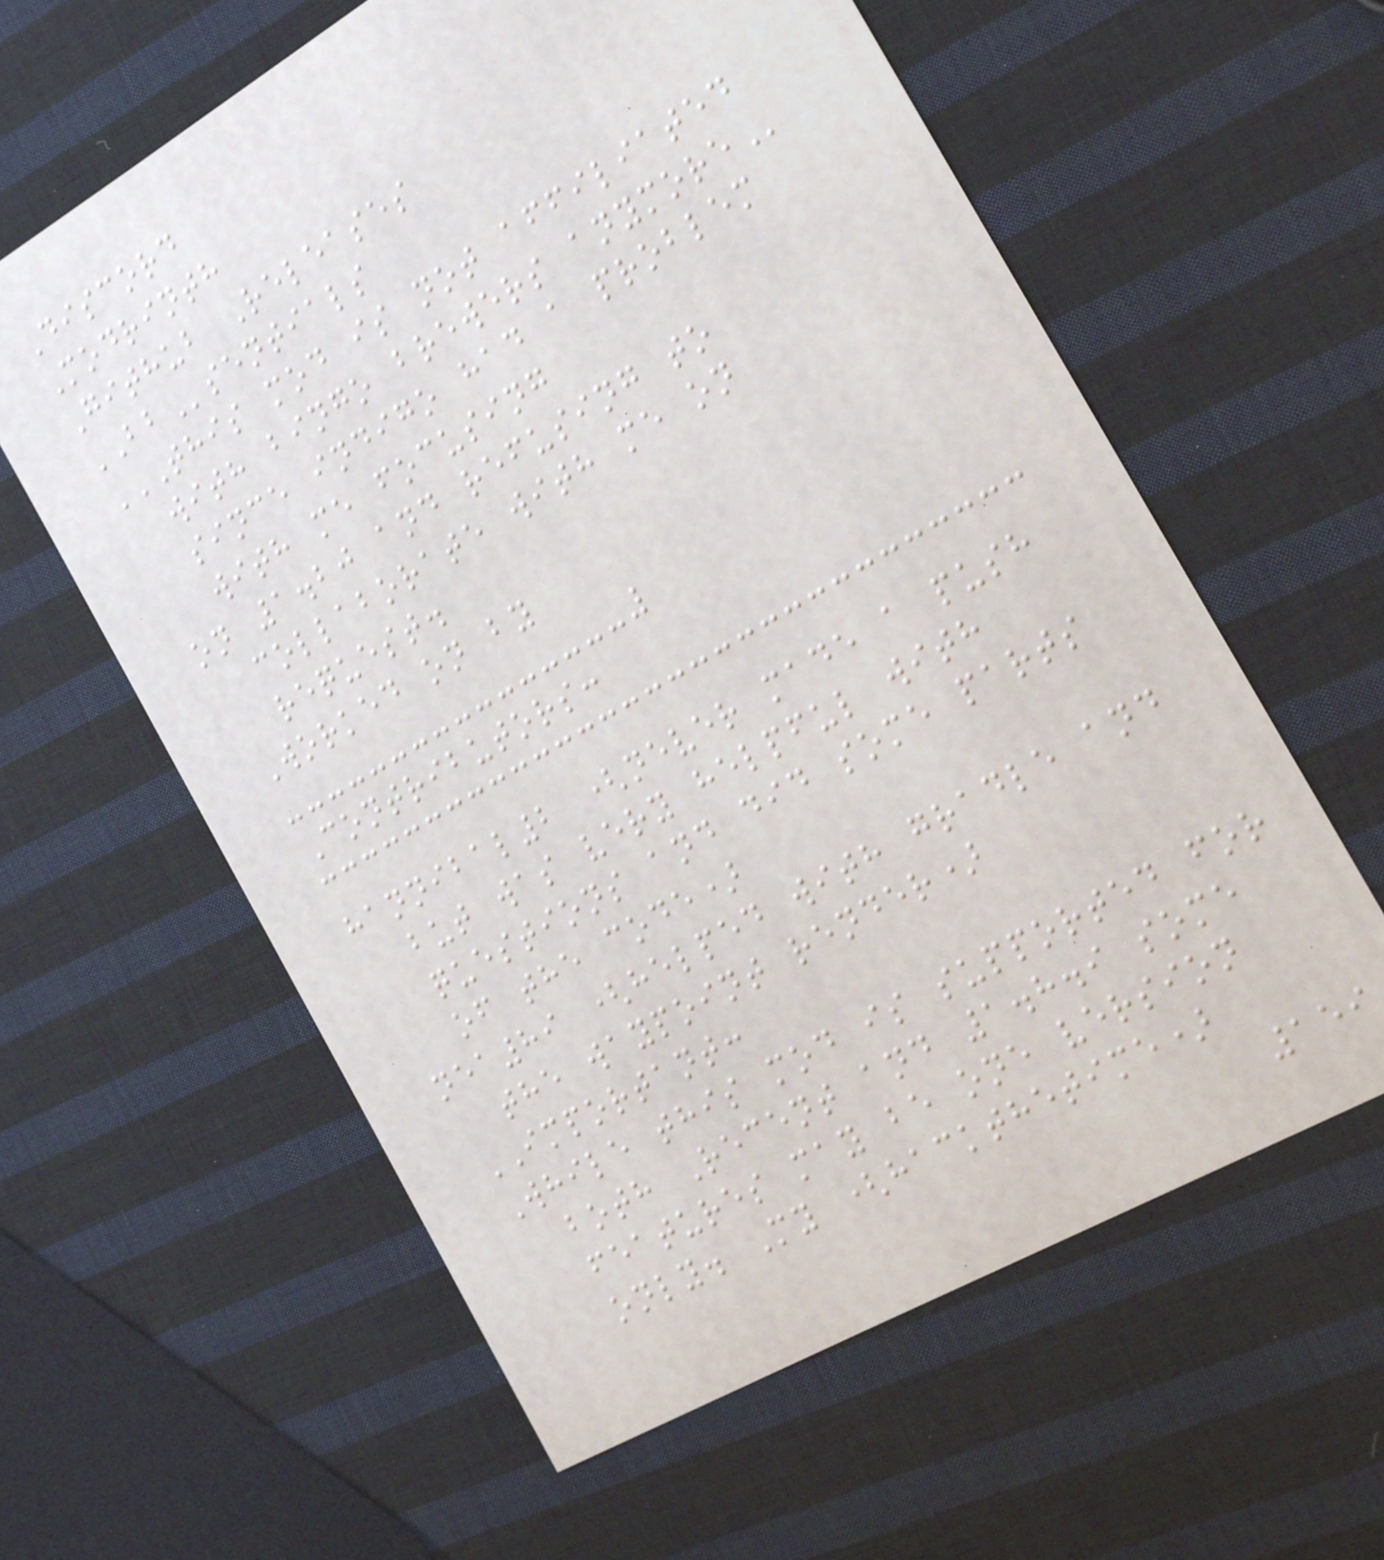Discord
Modrinth
Github Releases
BBsentials
THIS MOD IS NOT AFFILIATED
WITH BINGO BREWERS ANYMORE
since indigo had a problem
with me focusing
on 1.20 and refusing to
collaborate with me on
request.
Worked on by
Contributors:
hannibal2 (never made a push
but was very helpful with
questions and did some parts
of the code)
nea89 (helped with gradle and
the waypoint render)
IMPORTANT:
While this mod is supported for
both Recent and 1.8.9 some
features may be one version
only. My (hackthetime)
159
